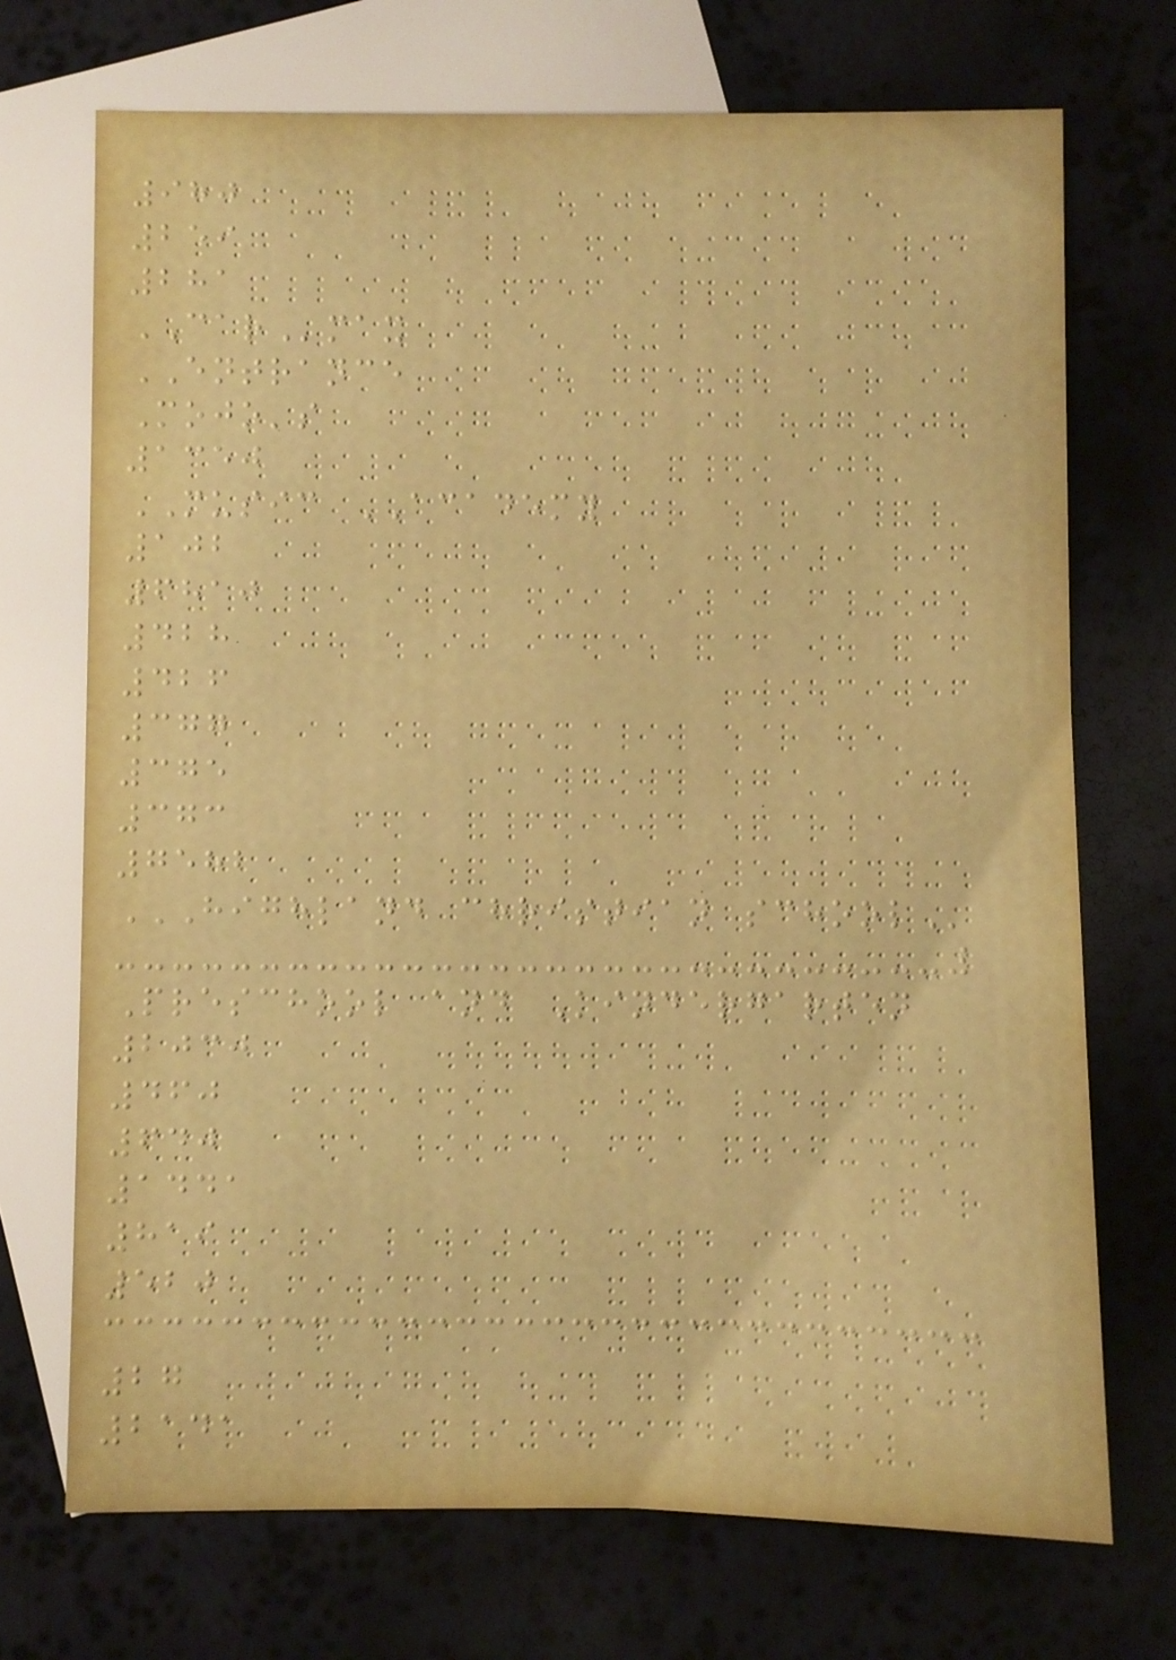980
259
281
CARmax
ENTRANCE
Mojo's
1350
MUSIC ACADEMY
102
6810
428
426
377
375
373
7582
HIGHLAND CHRISTIAN SCHOOL
Preschool and Kindergarten
2030
460
640
1441
819
520
27
2141
